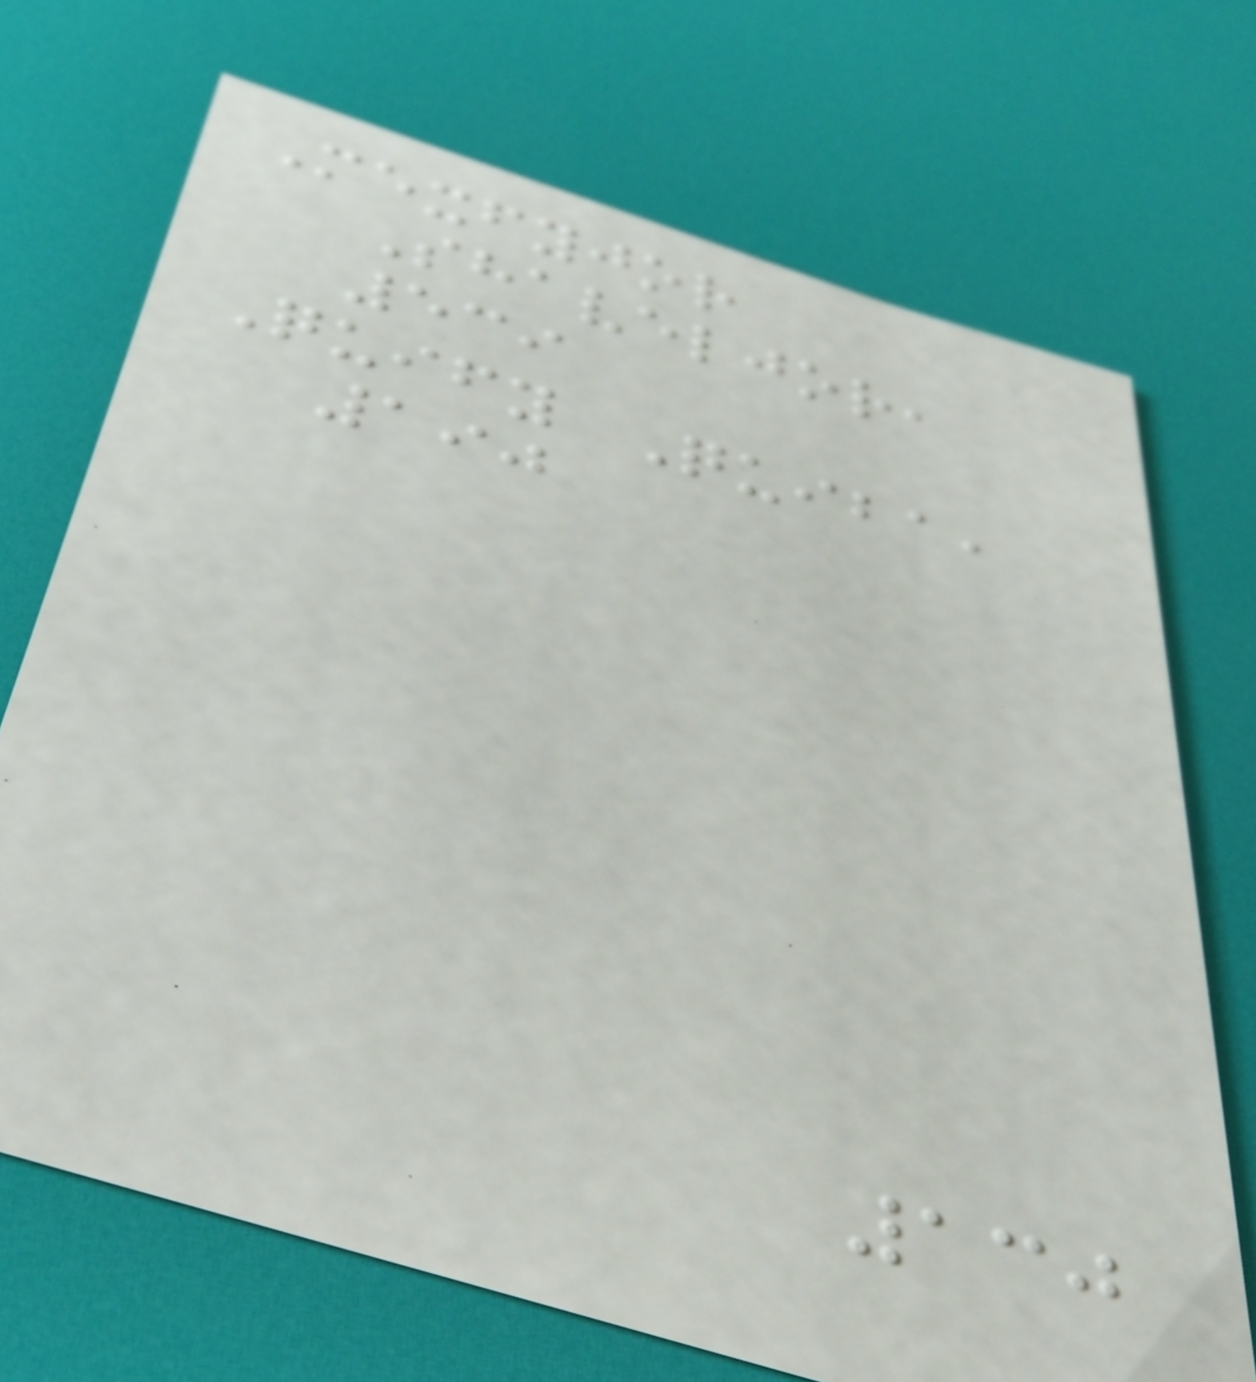Mexfyjor
Shaveljor,
539
Quify Quiba,
190
130
